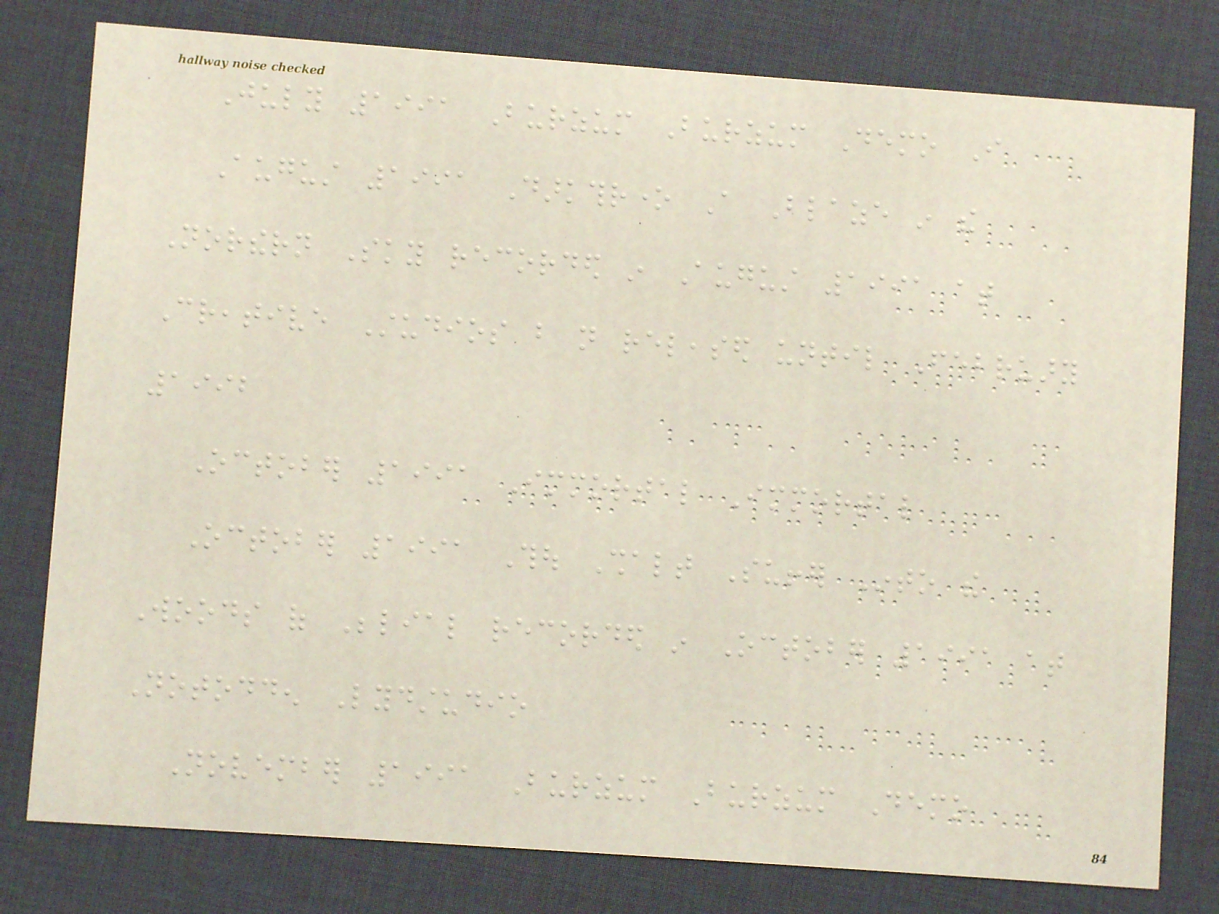July 1991 Burzum Burzum Demo I
August 1991 Darkthrone A Blaze in the
Northern Sky recorded in August 1991 at
Creative Studios but not released until February
1992
October 1991 Immortal Immortal
October 1991 Thou Shalt Suffer Into the
Woods of Belial recorded in October 1991 at
Notodden Lydstudio
November 1991 Burzum Burzum Demo
